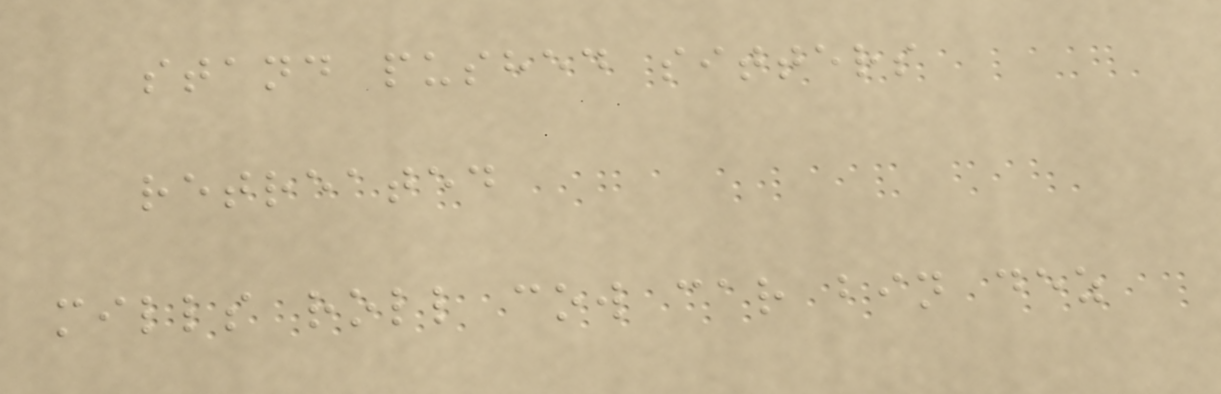stand pushed sitters
retreated
mills roll cow car bin dez
